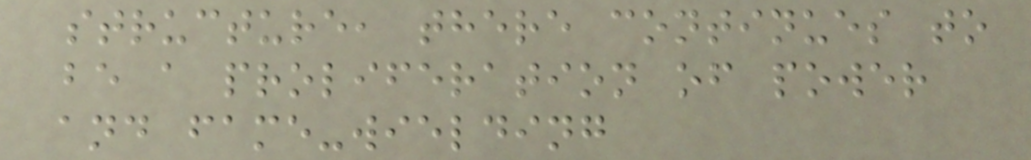structure, there continues to
be a proliferation of power
and fame-wielding
